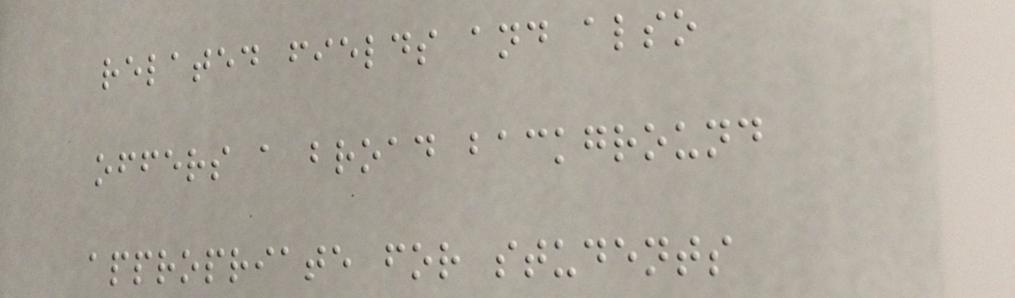related fields and also
offers a broad background
appropriate for students
